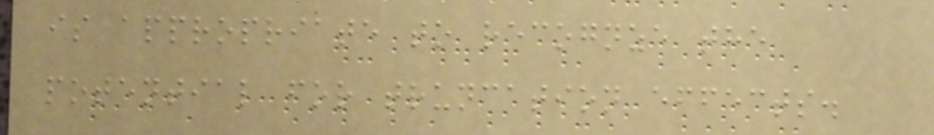is appropriate to recognze the
potential for truncation effects.
